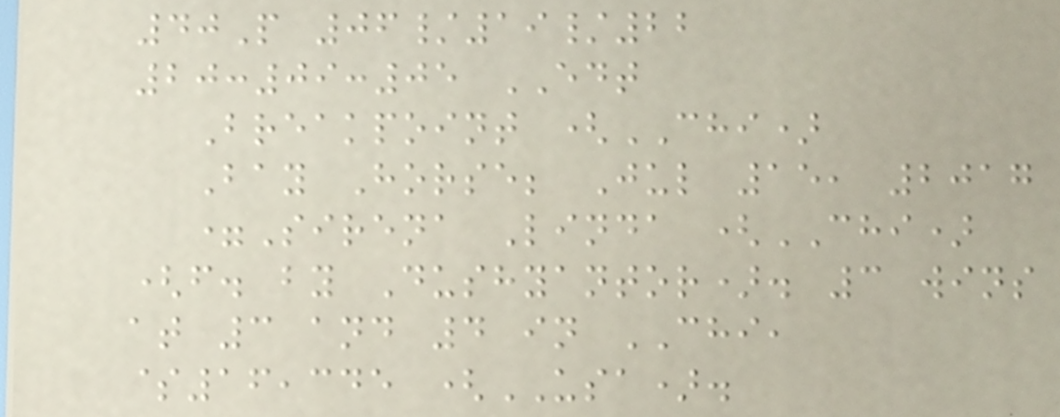40P 06/19/22
20:09:05 EDT
Breakpoint (CHI)
Bay Horse; Jul 15, 2017
=Sirena Linda (CHI)
(f. by Dushyantor). 3 wins
at 3 and 4 in CHI,
$16,345 (USA).
